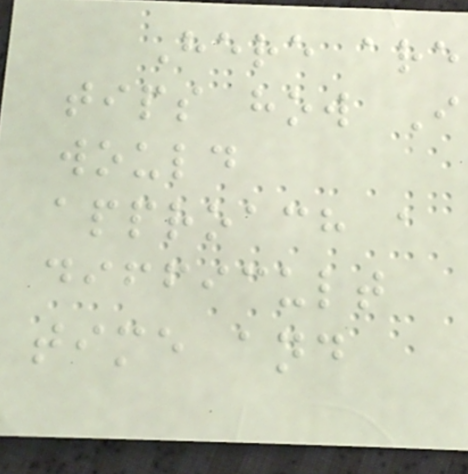Here are
tips how I
would
approach a
difficult
time and
